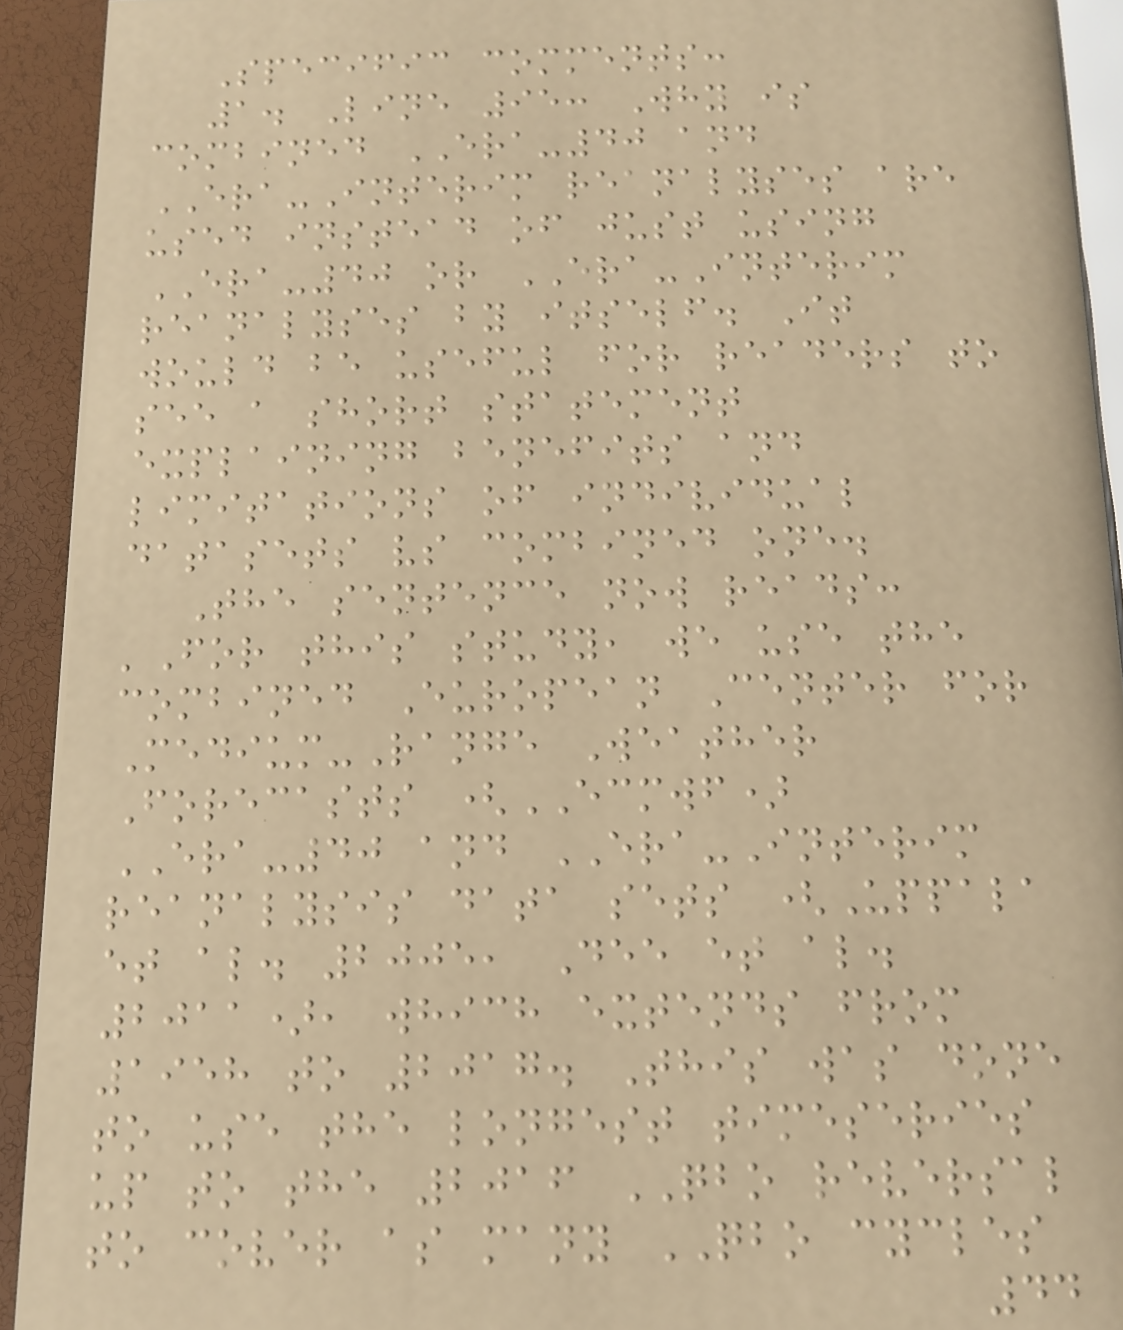Specific comments:
1. Line 95: Why is
combined ERA-40 and
ERA-Interim reanalyses are
used instead of just using
ERA-40 or ERA-Interim
reanalyses by itself. It
would be useful for readers to
see a short statement
explaining benefits and
limitations of individual
datasets vs combined one.
The sentence now reads:
'For this study, we use the
combined European Center for
Medium-Range Weather
Forecasts (ECMWF)
ERA-40 and ERA-Interim
reanalysis data sets (Uppala
et al. 2005, Dee et al.
2011), which extends from
1958 to 2017. This was done
to use the longest timeseries
up to the 2016 QBO reversal
to cover as many QBO cycles
44
